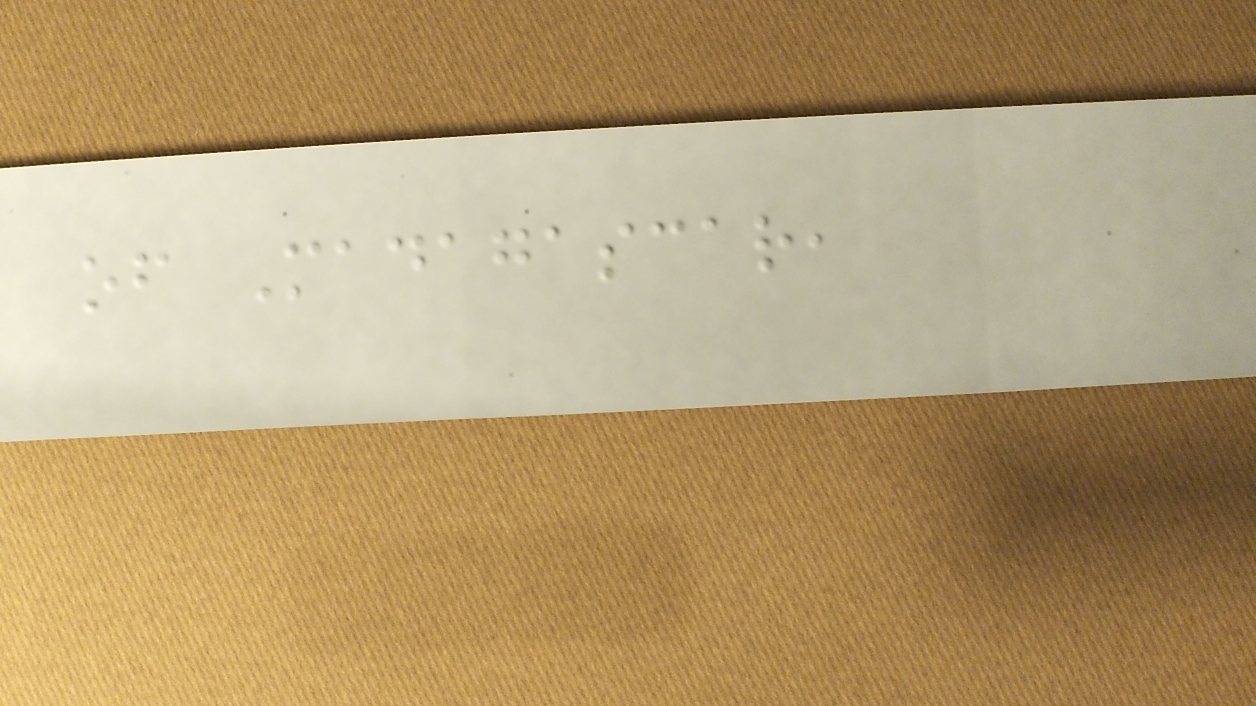of Madagascar,
